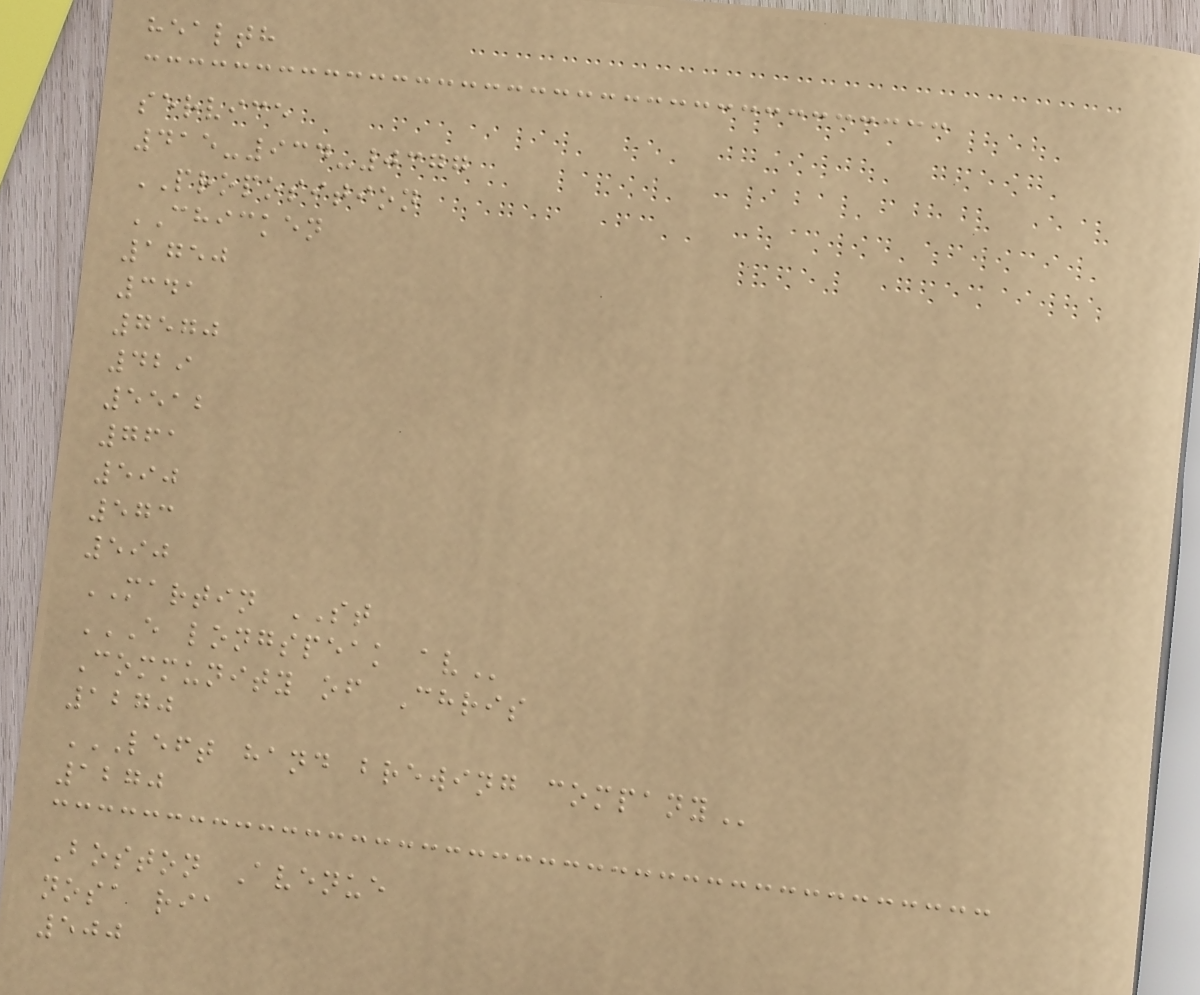health
service
415-934-0377
PROPOSITION
CHICKEN
1750
341
7570
429
5512
761
590
573
590
MARTIN ST
E LONGSPEAK AV
Community of Chris
1270
LEFT HAND BREWING COMPANY
1270
Boston Avenue
nosa ria
500
